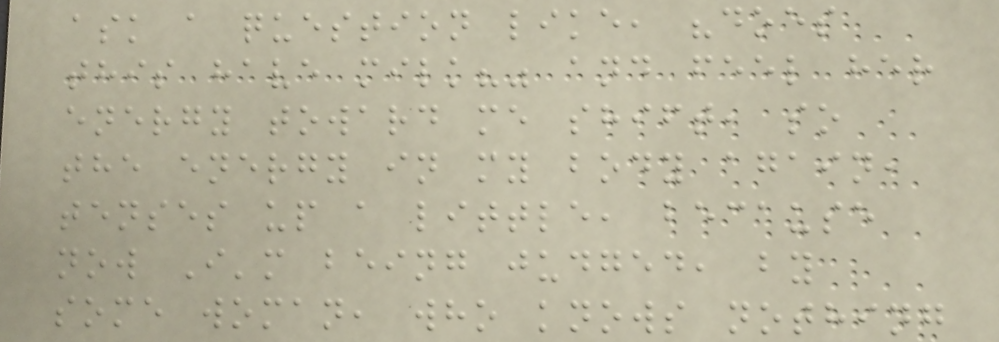ask a question like, "does
this have milk?" and feel her
energy toward me shift, so
the energy in my body again,
tenses up a little, because
now I'm being judged, by
some woman, who knows nothing
